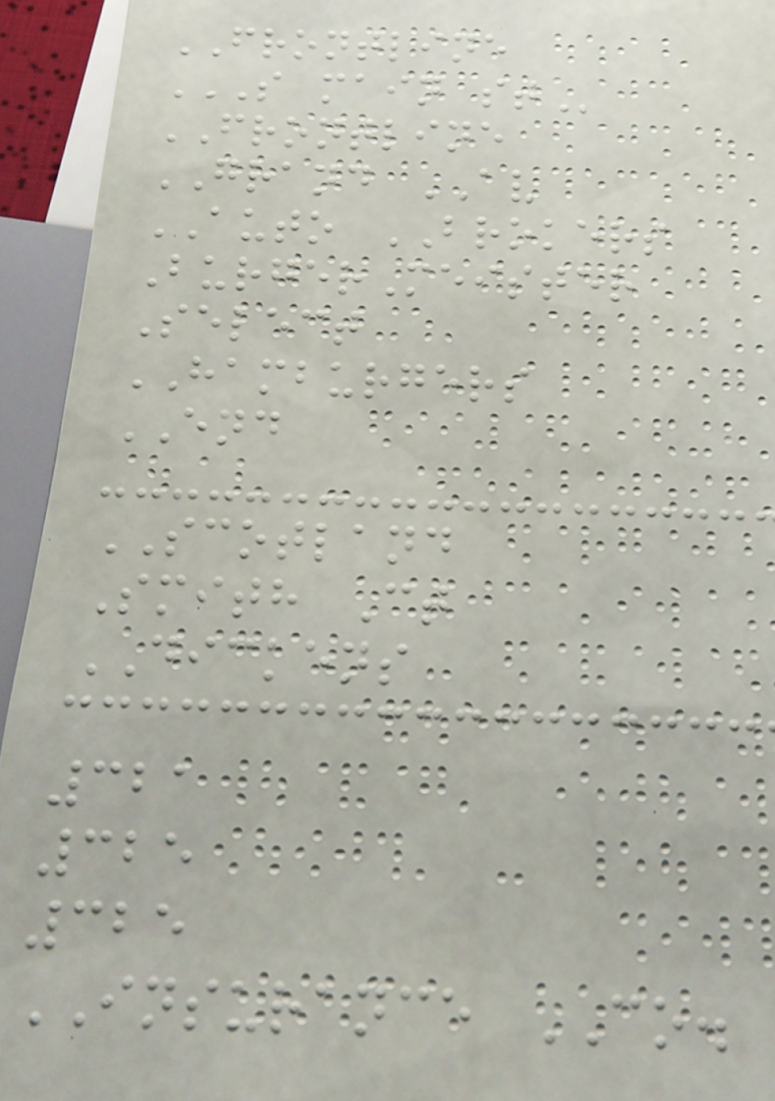FRONTLINE
S MAIN ST
FRONTLINE
GRAND AV
AUTO BROKERS
BurgerMeister
Select
HAMBURGERS
END
SCOTLAND
Smith Ct
DICKENS
321
325
325
INSURANCE CO.
